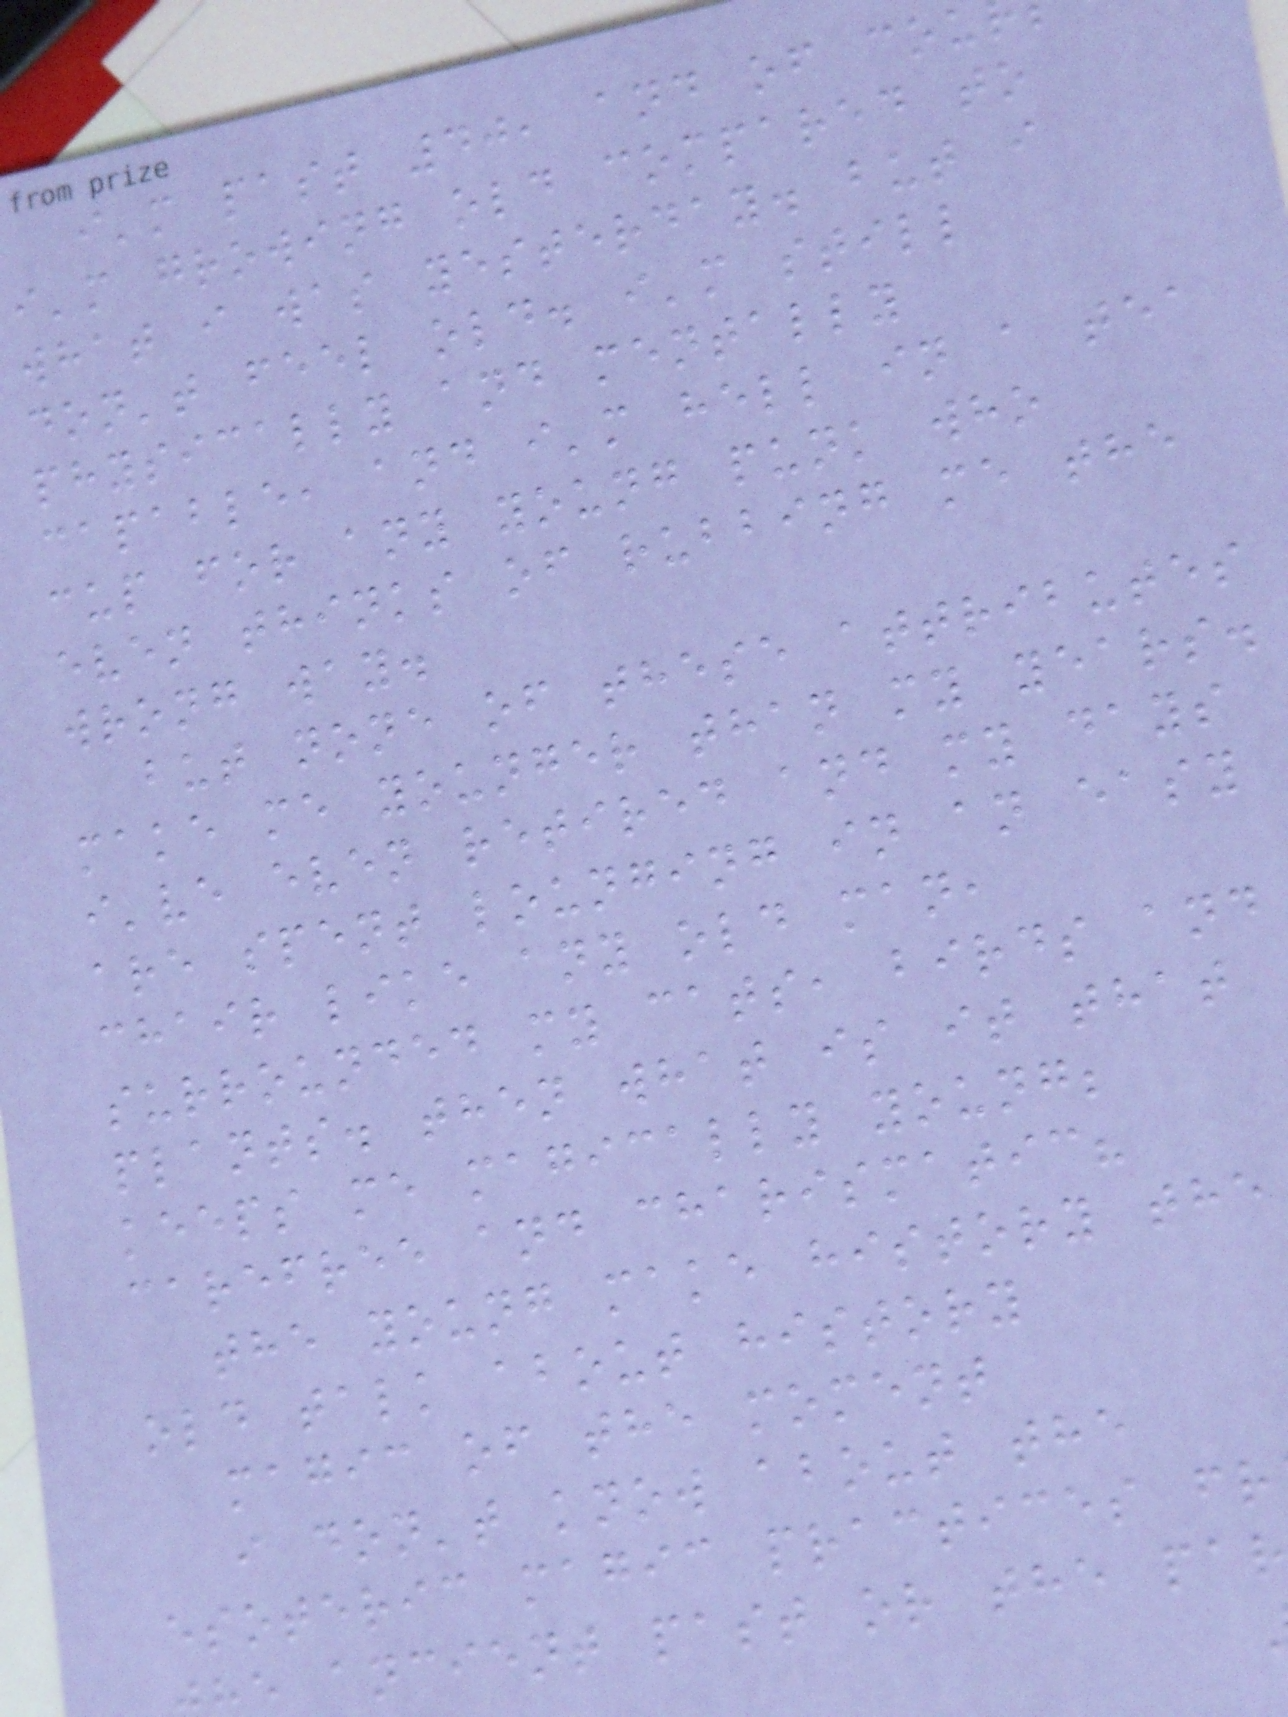i'm past 40, and of cou
i'm growing old compared to
what i was yesterday. but i
don't feel old. i'm still
physically and mentally
capable, and i'm hell in a tea
cup for any young punk who
even thinks of rubbing me the
wrong way.
but none of these attributes
make me younger than my years.
i've even retired and my days
are spent lounging in an easy
chair like any old man,
surrounded my cats, birds and
plants. then what is it that
keeps me magically young;
carefree and charismatic?
the young make history the
old talk about history
magic of the moment
i don't know about the
esoteric magic practices fr
e ancient past or the par
